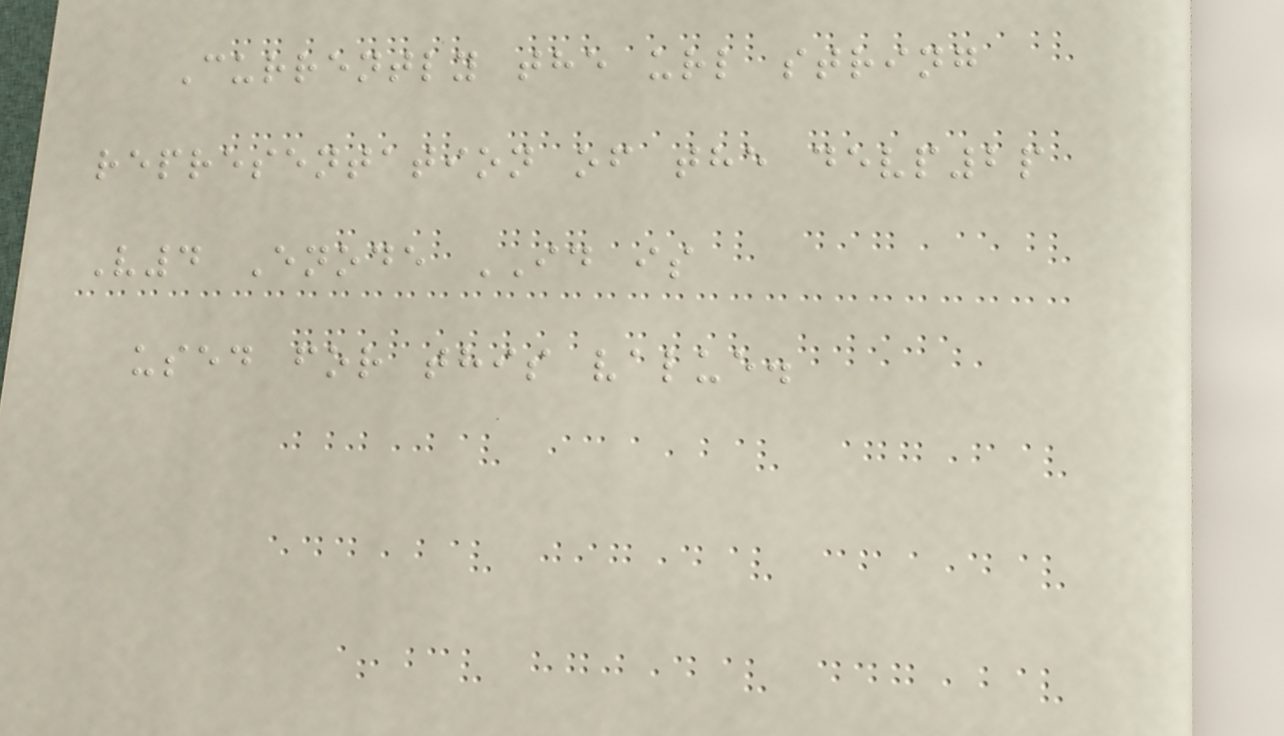Currently the url string
representation of the devp2p
V4 Enode ID is
used for this value.
